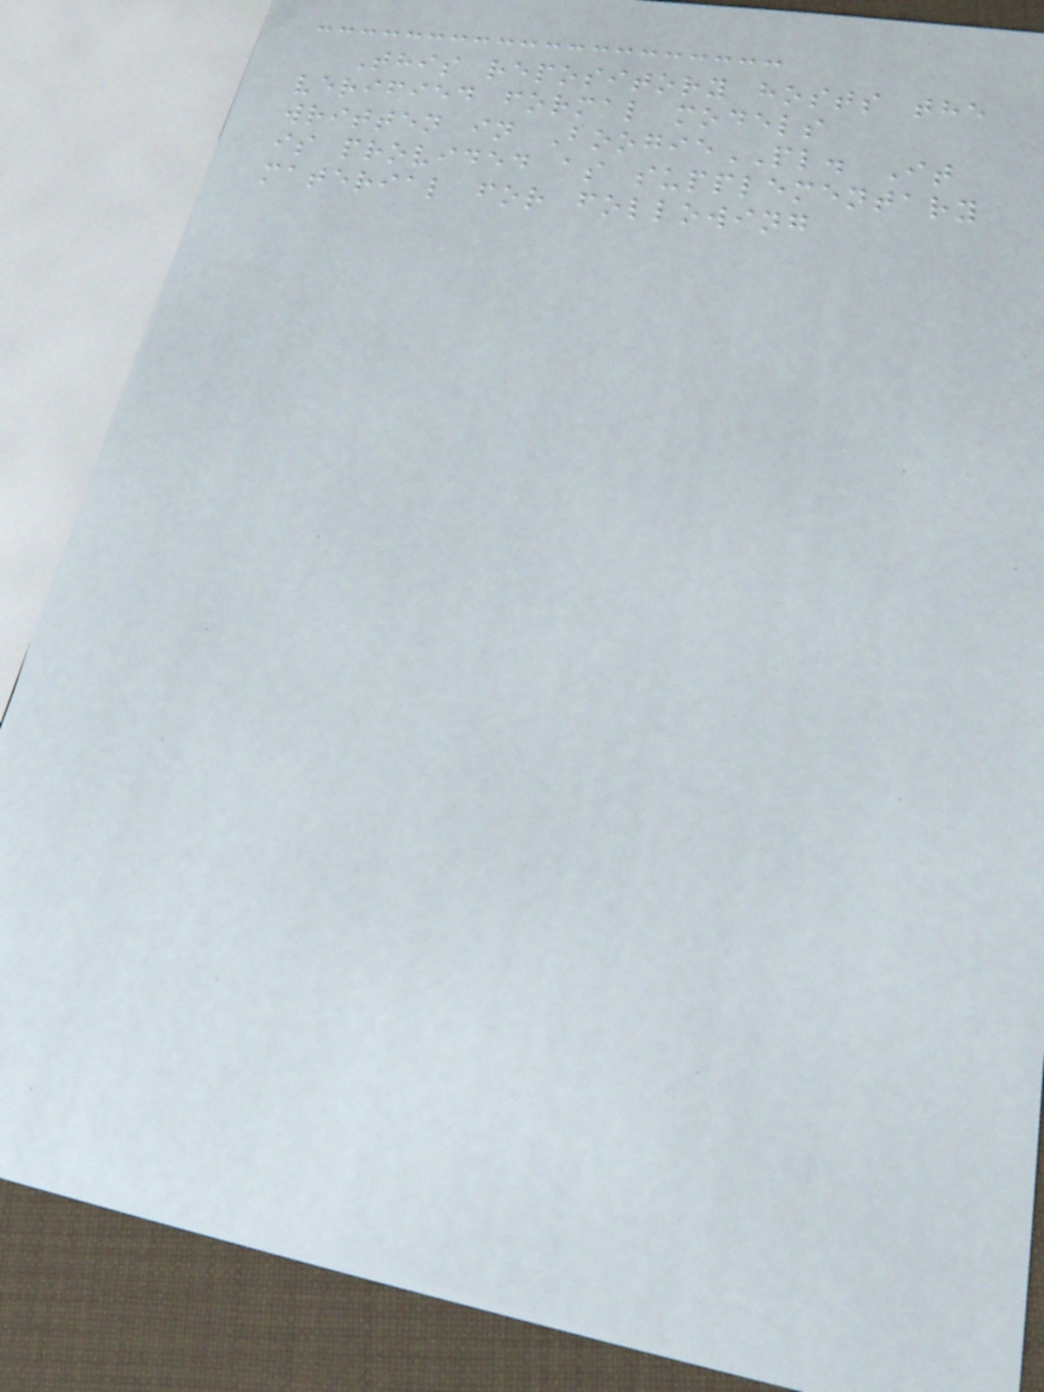This repository hosts the
verified formal models
written in BoogiePL. It
is provided as supplementary
material for following
